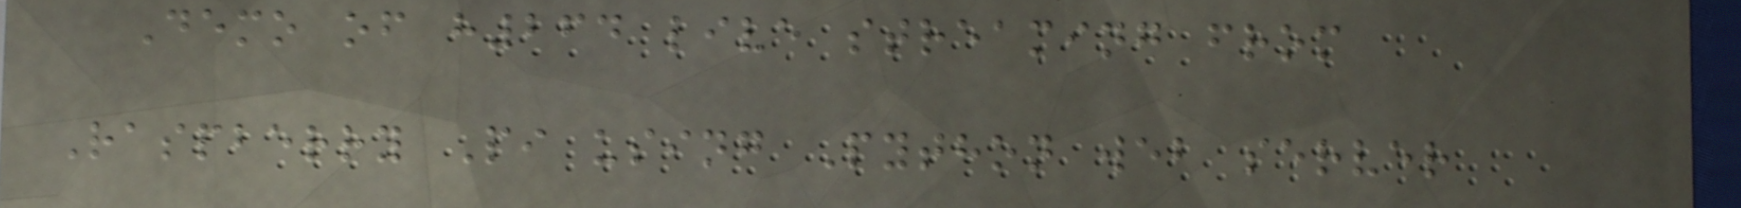Demo of h264 live streaming from
Raspberry Pi using Python web server
